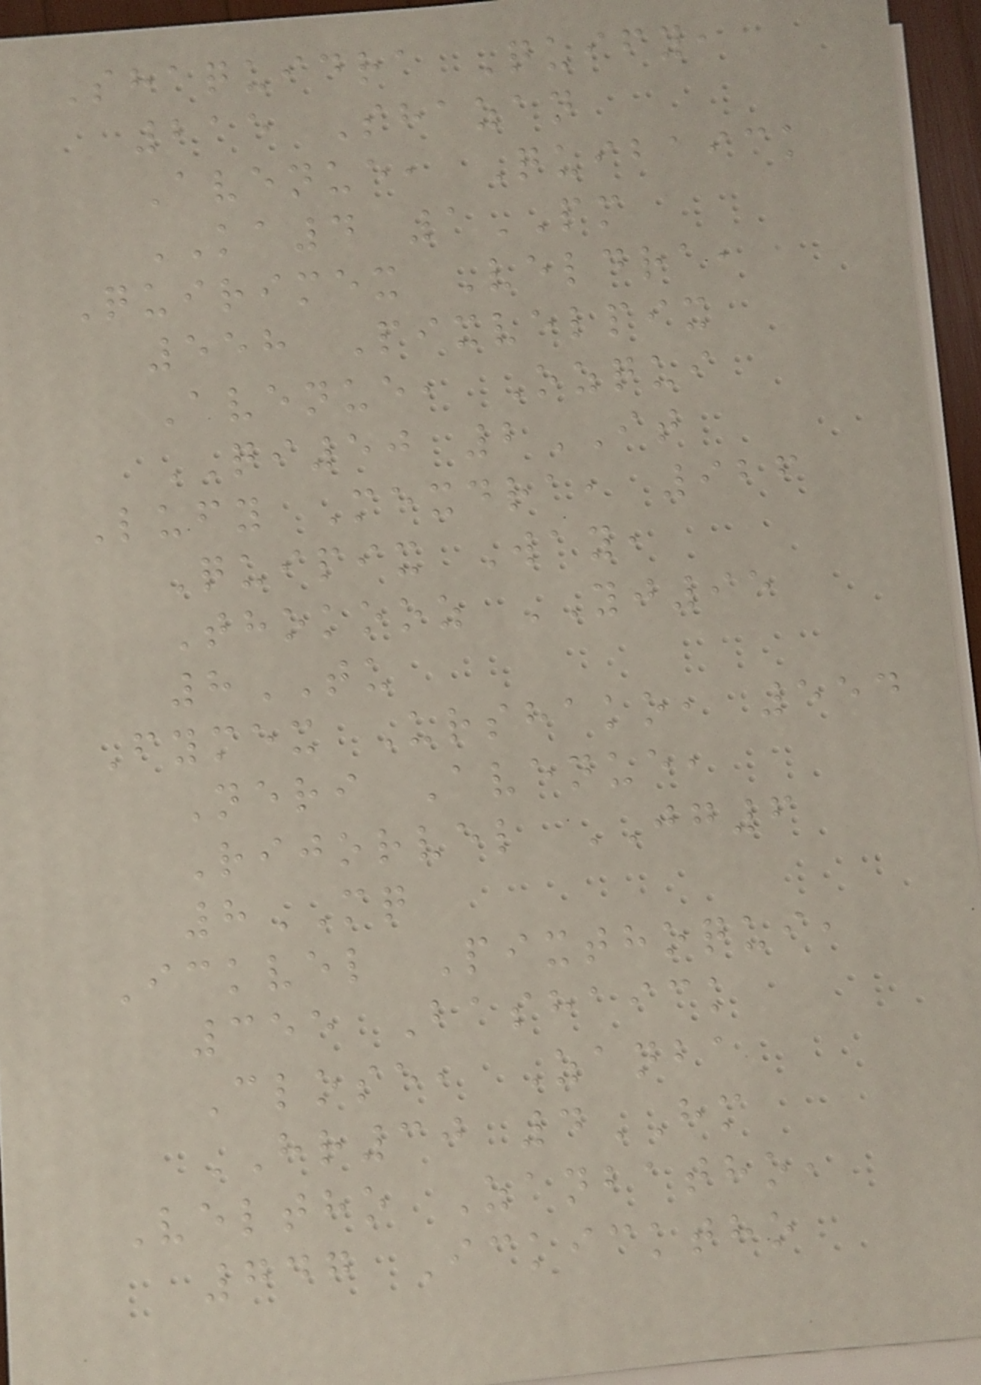Shaquidra Quify,
215 Shazan
Avenue, Quibaick
KA4 1PM
Quirimex Veldra,
558 Pixvelpix
Avenue, Ozqui
QI50 2IT
Lufy Mexdra, 926
Quipix Way,
Thokooz YJ95
8TU
Fymex Urshako, 554
Neri Avenue,
Rijorvel JG6
8MQ
Ickvel Pixthoqui,
355 Bashaick
Close, Zanba
HR30 4HM
Veltho Zanbatho,
747 Ickicktho
